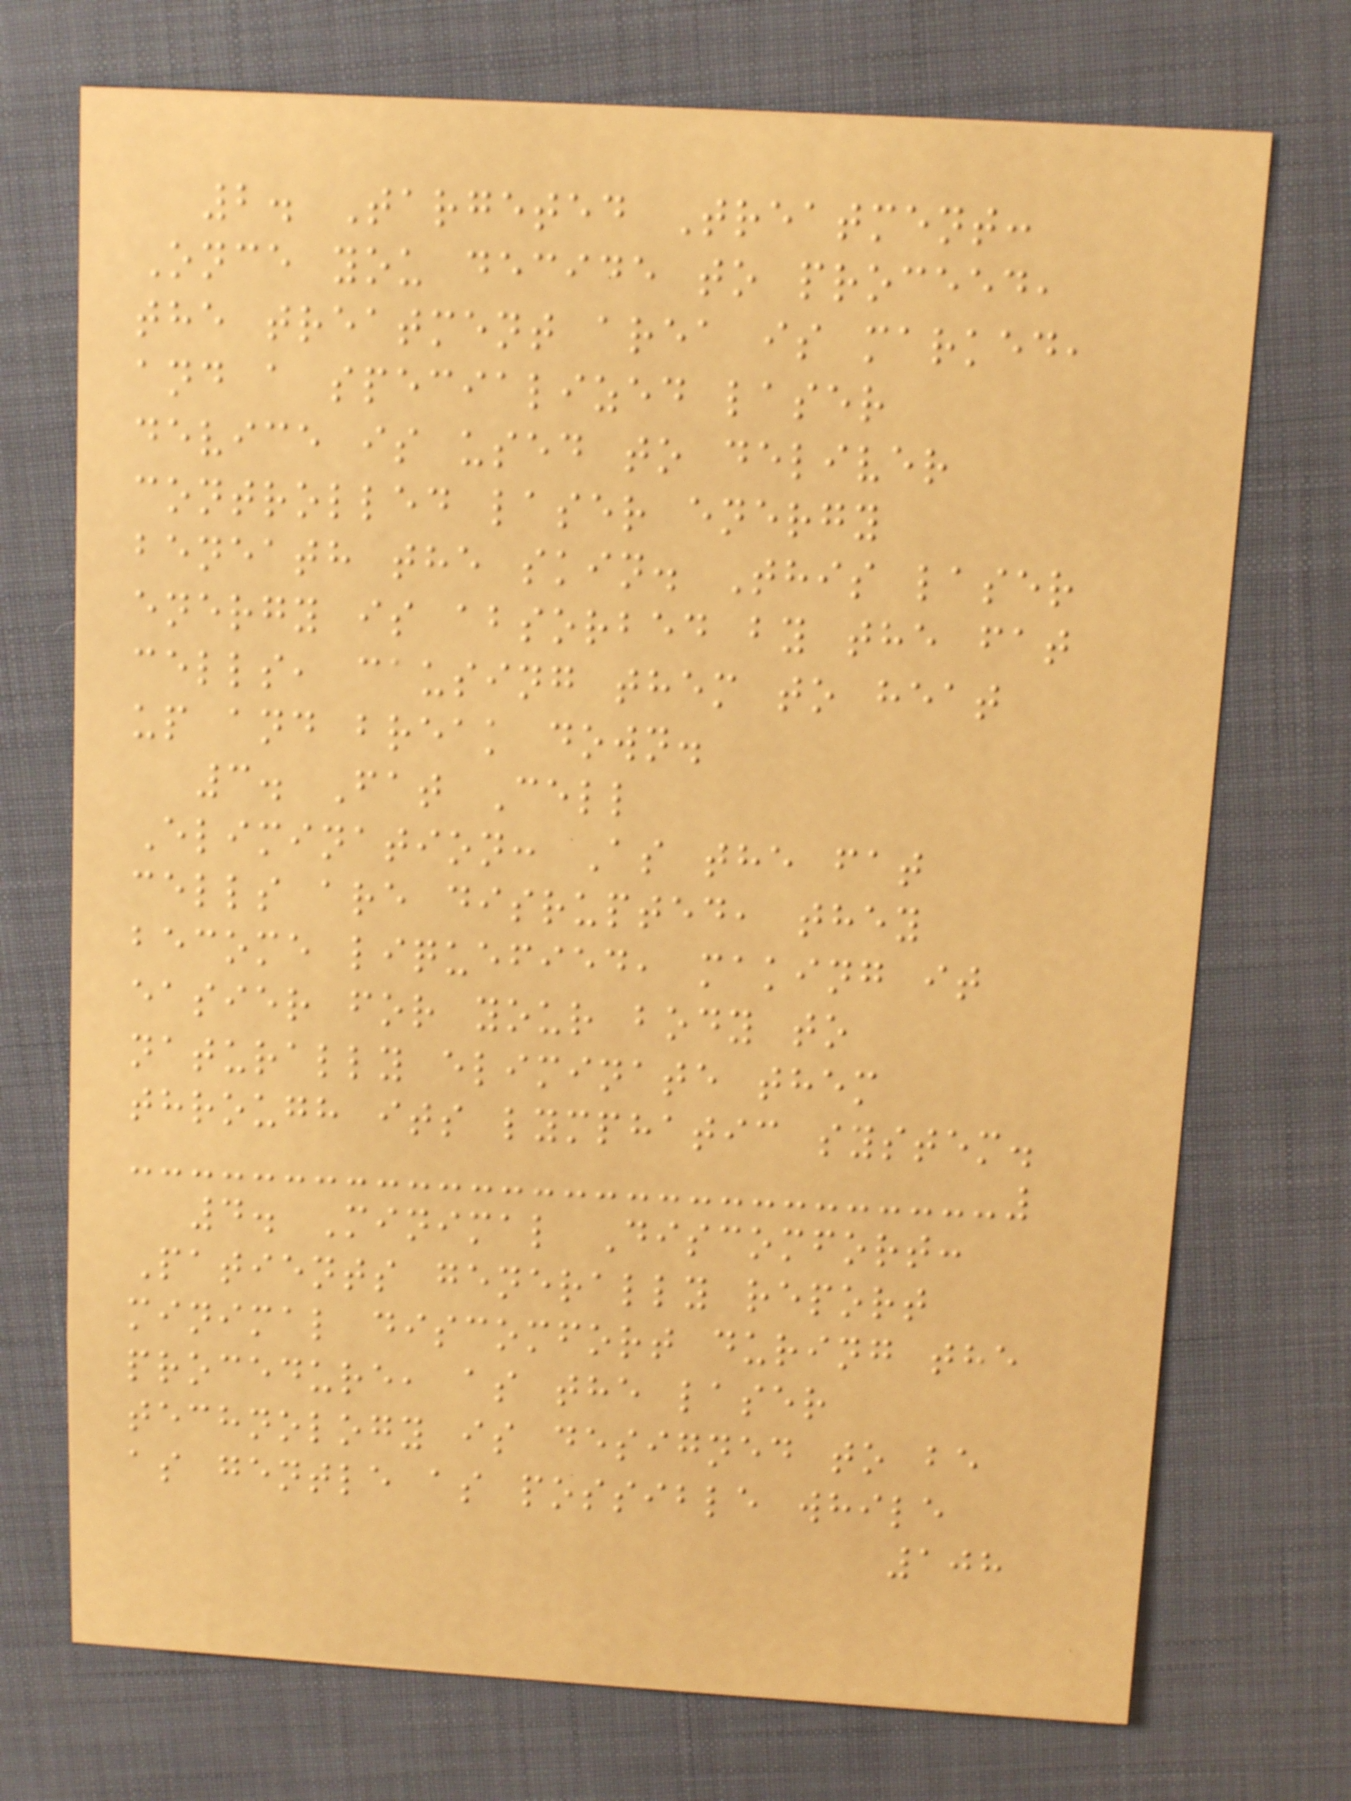2. Targeted Treatment:
Once you decide to proceed,
the treatment area is marked,
and a specialized laser
device is used to deliver
controlled laser energy
beneath the skin. This laser
energy is absorbed by the fat
cells, causing them to heat
up and break down.
3. Fat Cell
Elimination: As the fat
cells are disrupted, they
become liquefied, making it
easier for your body to
naturally eliminate them
through its lymphatic system.
4. Minimal Discomfort:
Patients generally report
minimal discomfort during the
procedure, as the laser
technology is designed to be
as gentle as possible while
108
